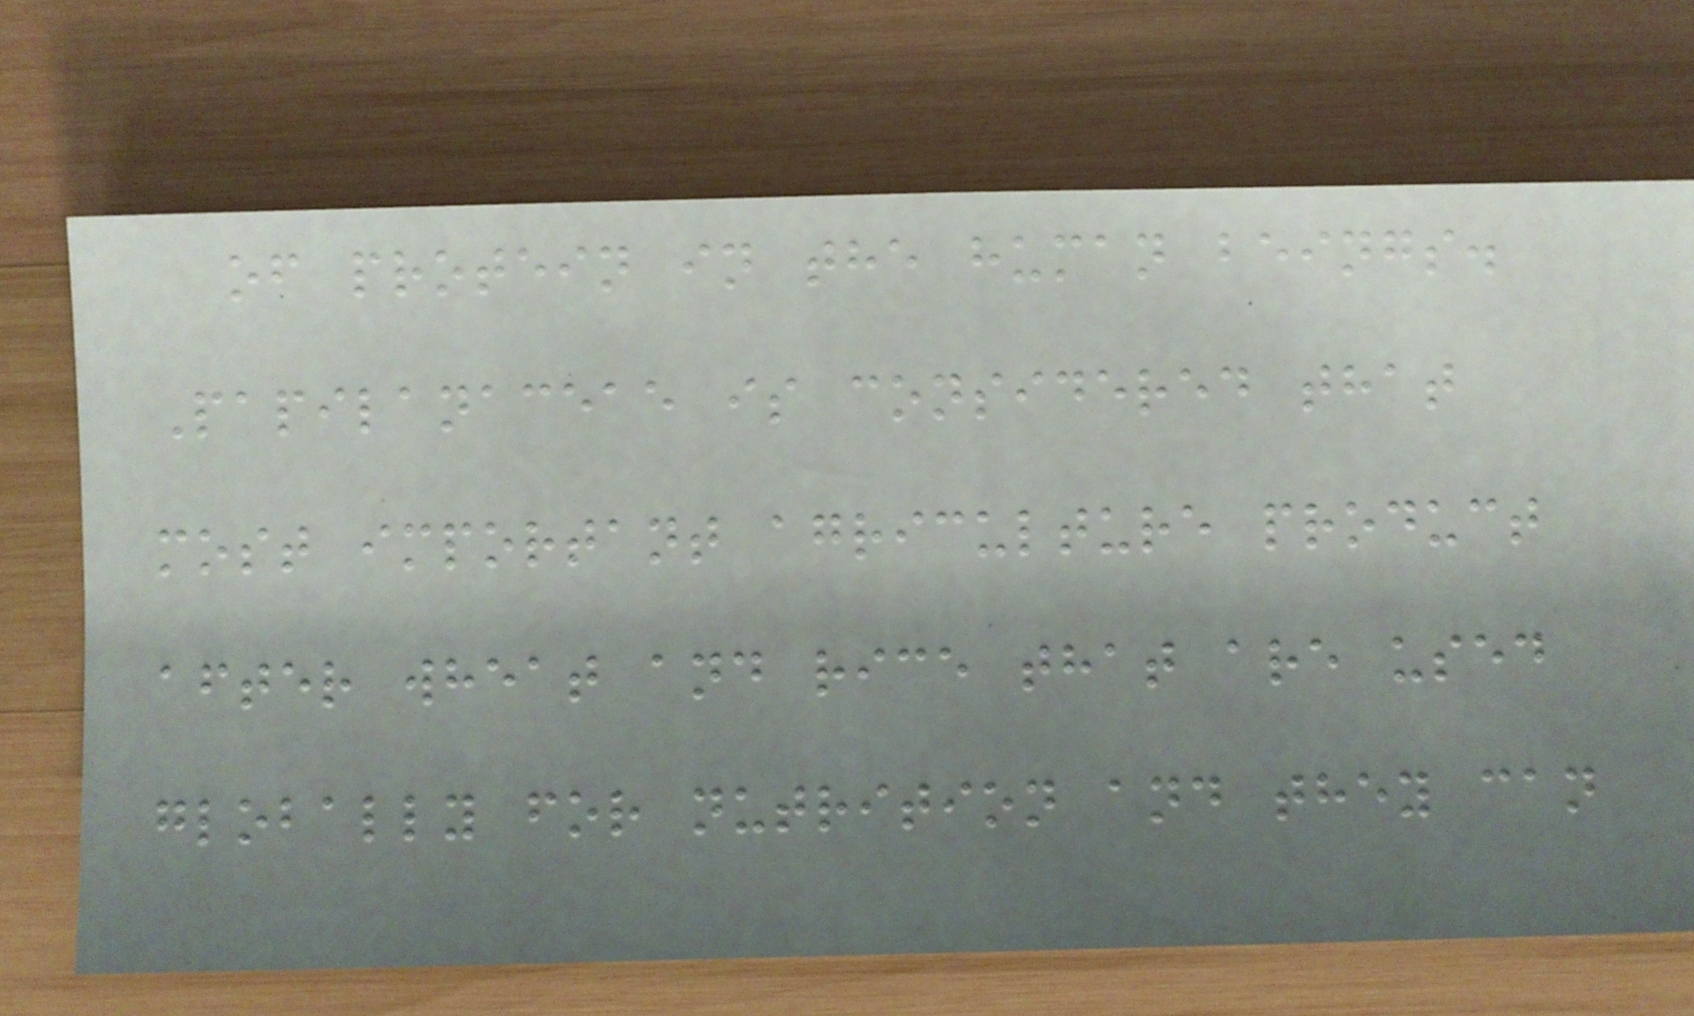of protein in the human beings.
Papilanaceae is considered that
most important agriculture product
after wheat and rice that are used
globally for nutrition and they can
